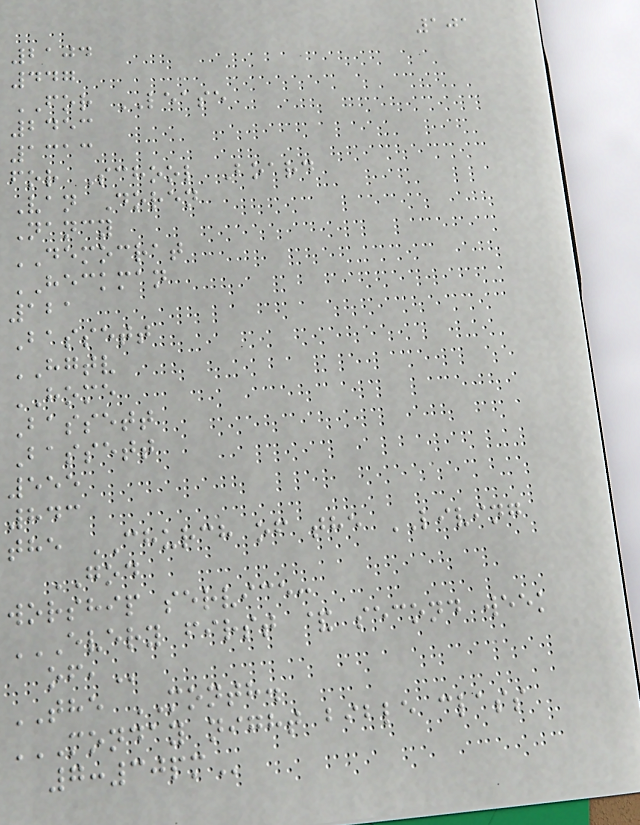101
2104
447
FOR LEASE
2453
1313
for School Board
Van Doren
Nancy
DEMOCRAT
HECKMAN
121
Bassett
HGTV
HOME
Bassett
Bassett
555
843
the CHURCH of the LIVING
GOD
worship service:
EVERY FIRST & SECOND WEEK
OF,
THE MONTH.
MONDAY NIGHT BIBLE CLASS
7:30PM
